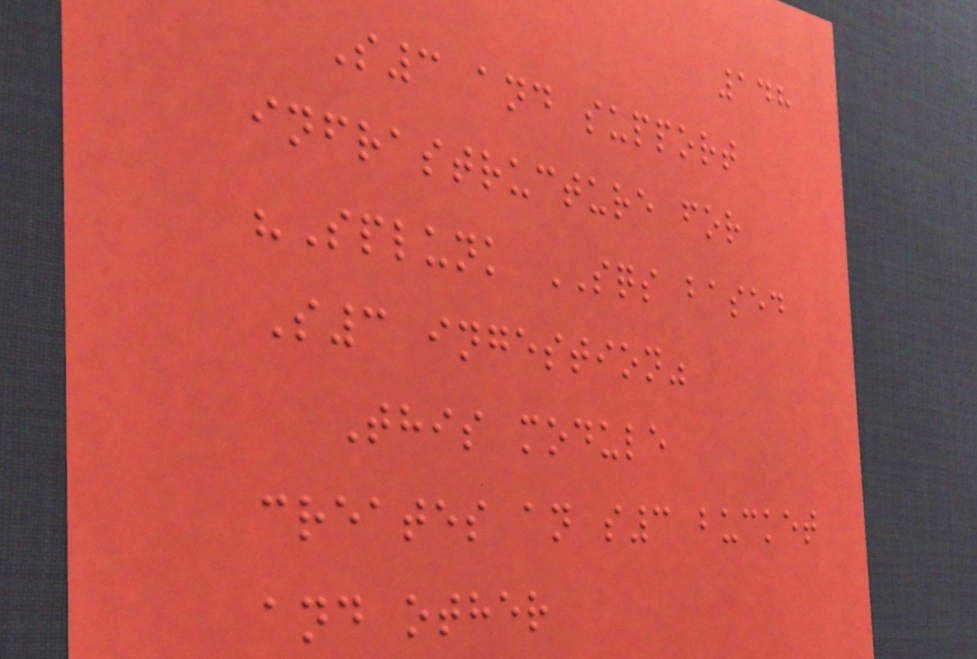148
S3 and support
infrastructure for
"Splunk SQS based
S3 ingestion"
This module
creates an s3 bucket
and other
